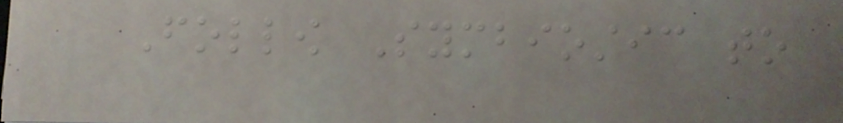Follow Symbiostic to
